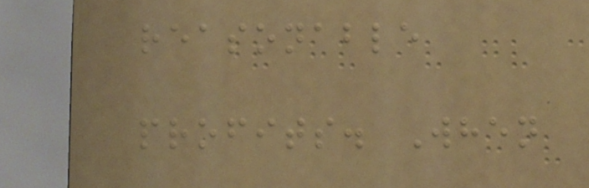reasonable
profits. When
